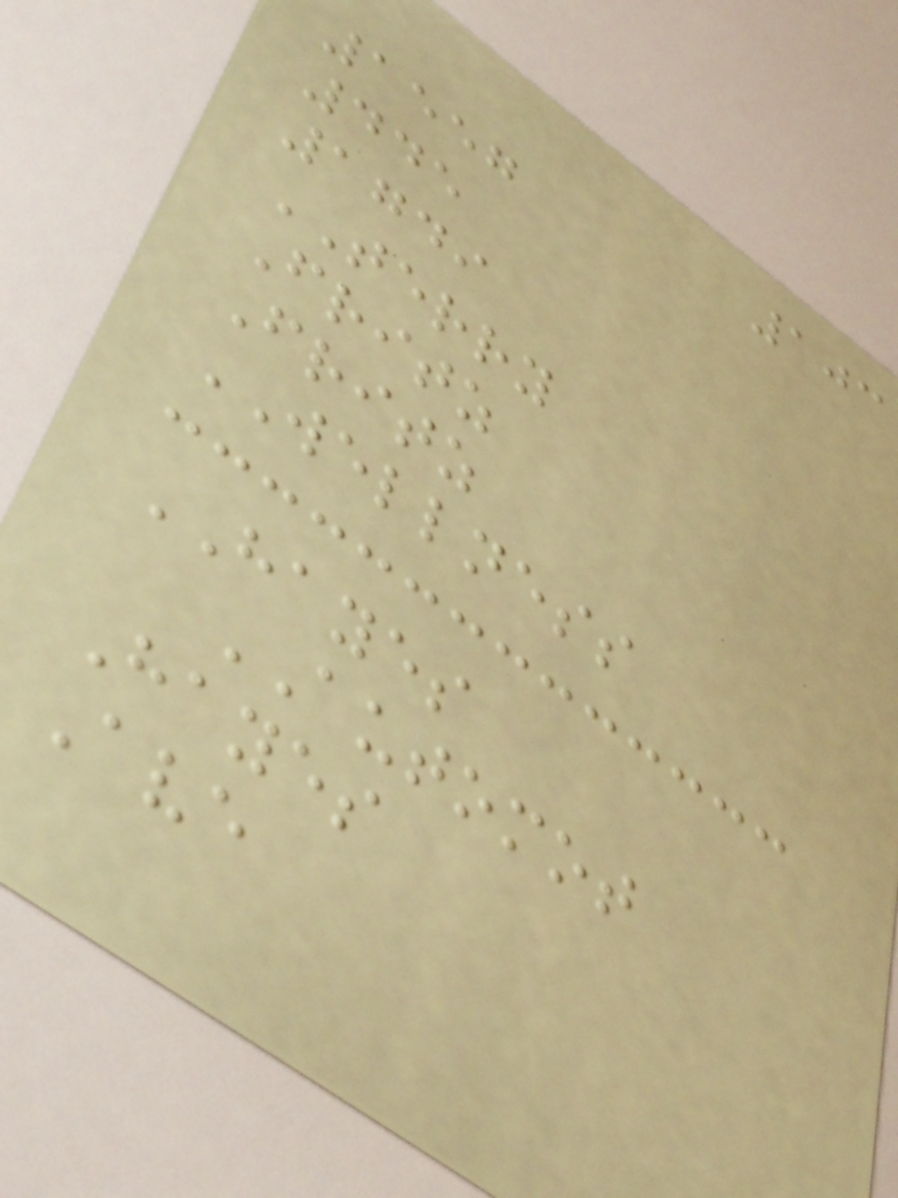103
1557
445
1749
TERRY
Fritz
Fritz
WELLNESS
HAYES
AUTOMOT
Hayes
Ave
